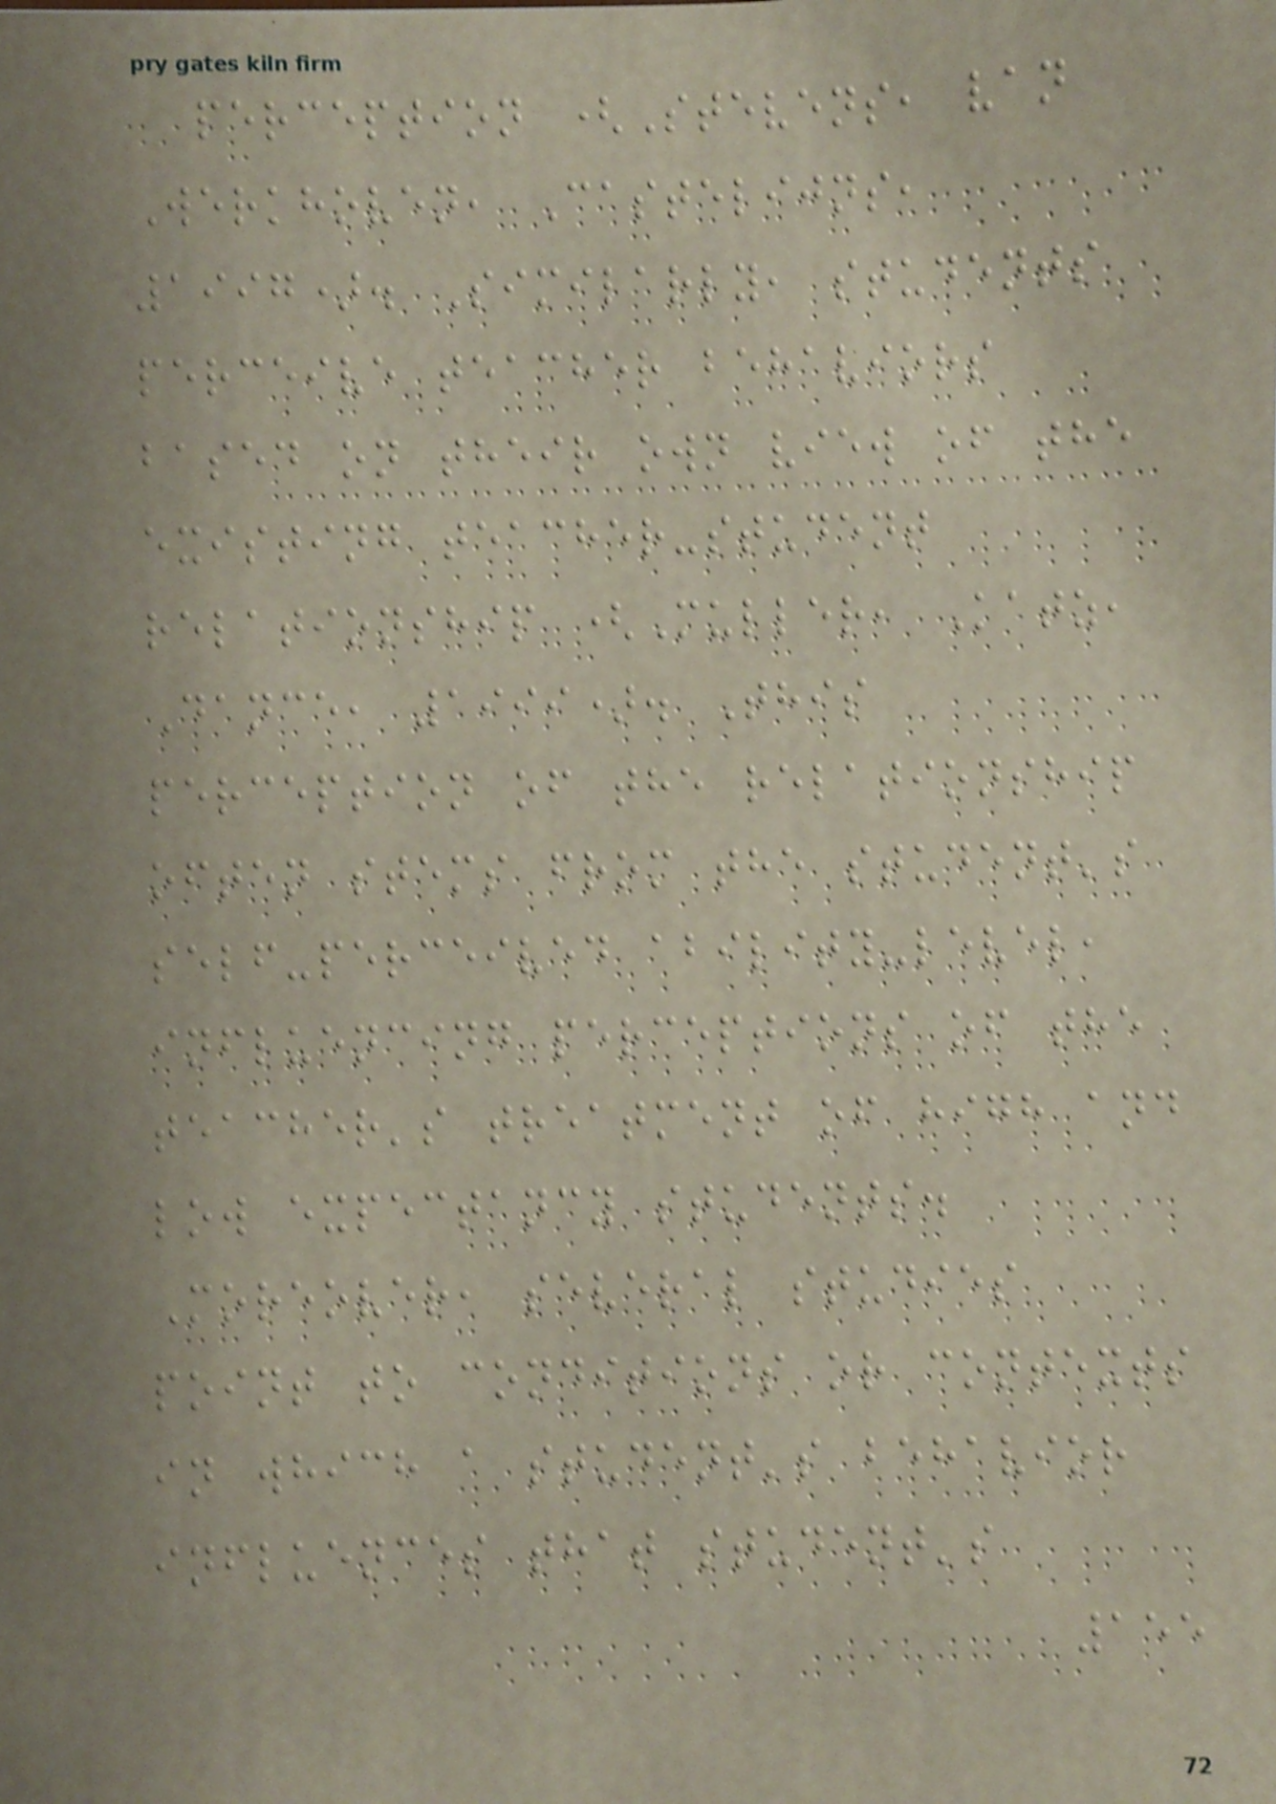perception (Stevens, van
Werkhoven, Castelijns,
1997). Similarly, students
perceive teacher behaviors
based on their own view of the
existing teacher-student
relationship (Muller, Katz,
Dance, 1999). This
perception of the relationship
often stems from the student's
self-perceived ability-level,
influencing perceptions of the
teacher's treatment of high and
low expectancy students.
Moreover, several studies
point to conditions or contexts
in which a student's behavior
influences that student's
155
